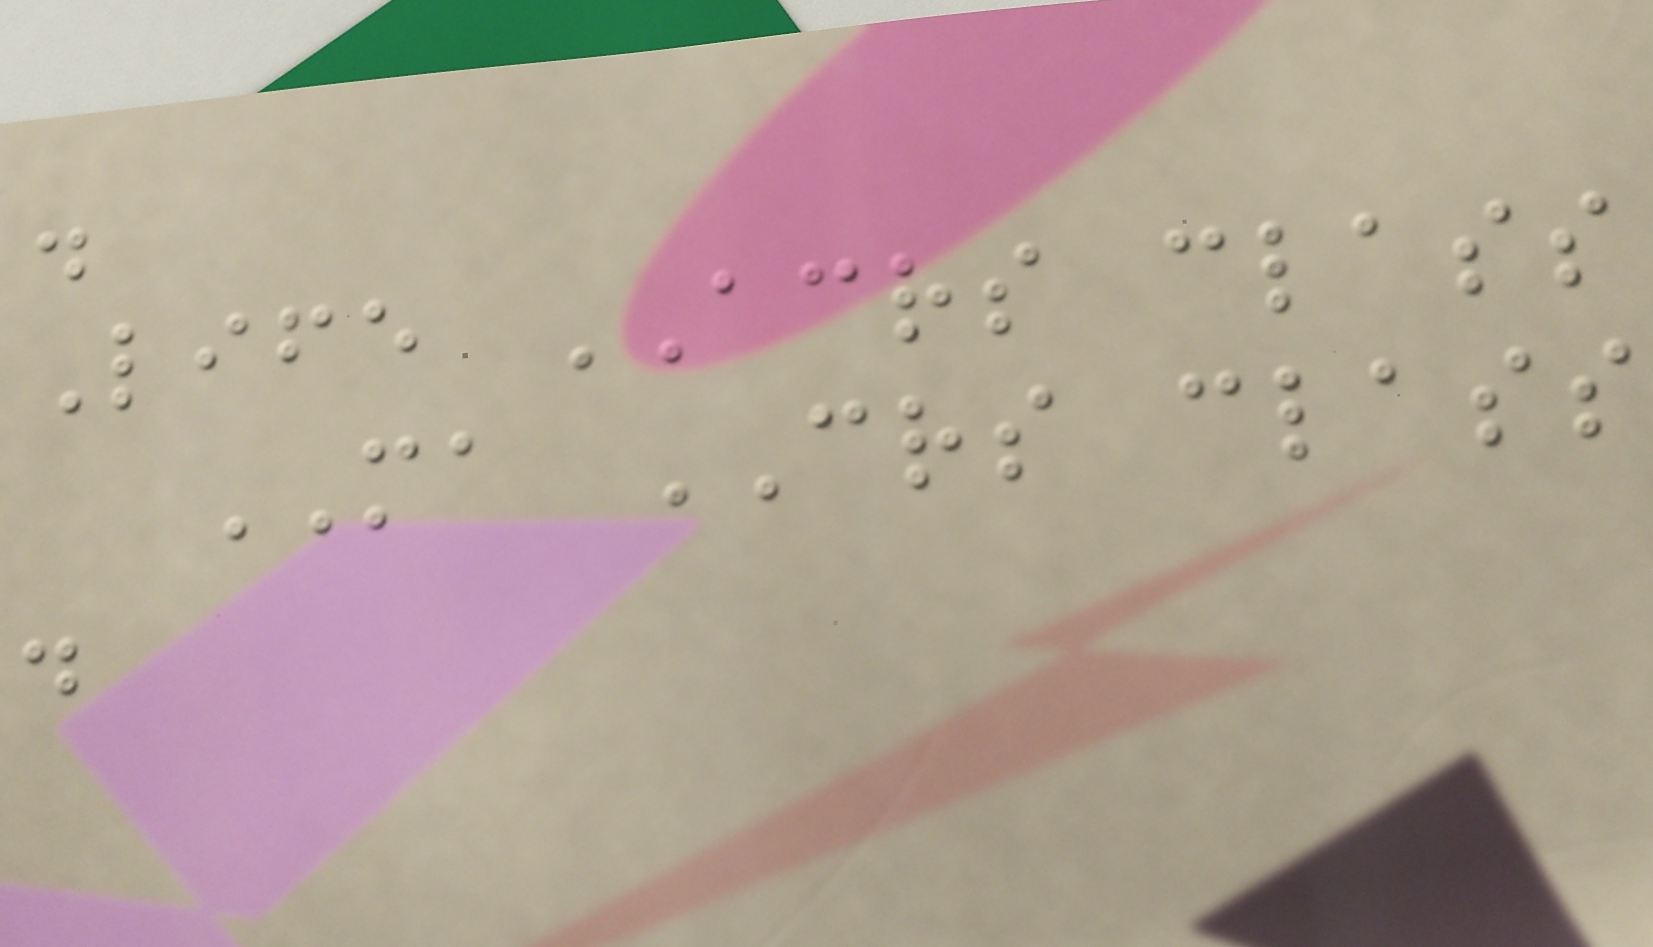.
Life ACRS class
MA CRS class
.
